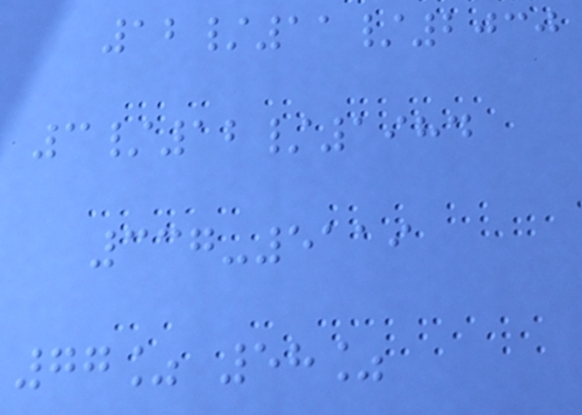12/11/2030
3/12/1984
337-5119
77% 58%
